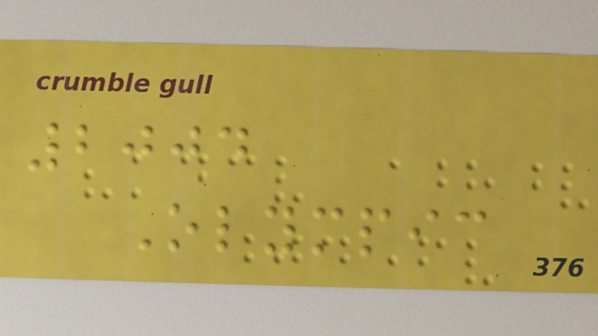2004
Olympic
